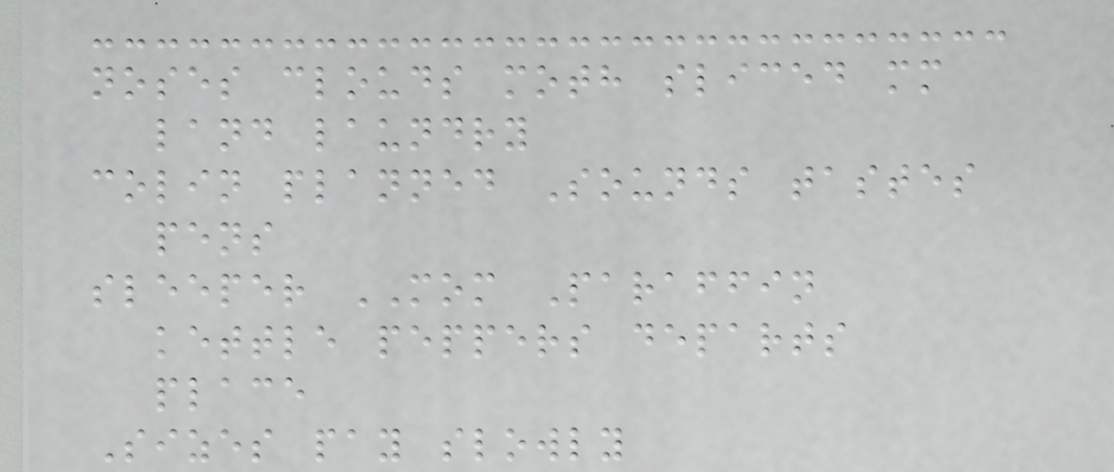noses clouds moth sliced mm
land laundry
colin planned Sounds tastes
pens
sleeper MOM Paraffin
kettle peppers departs
place
Sizes pay slowly
